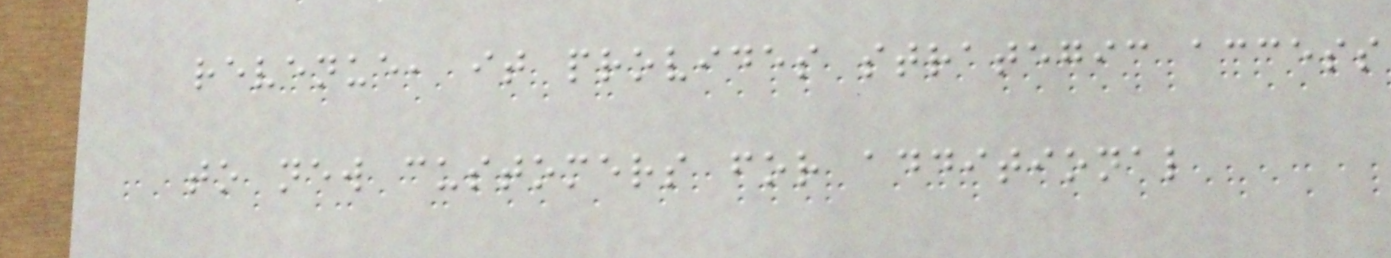revenue, it provides strategic access
to new customers for additional
